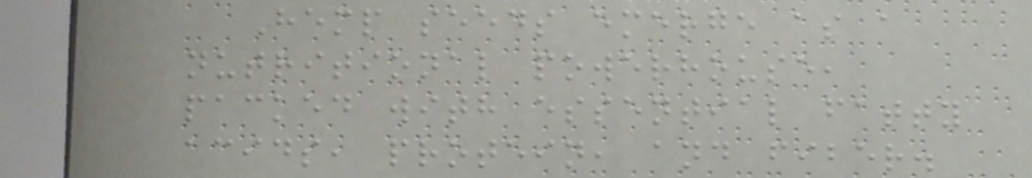Hemp seeds emerge as a
nutritional powerhouse,
packed with essential fatty
acids, protein, and fiber.
